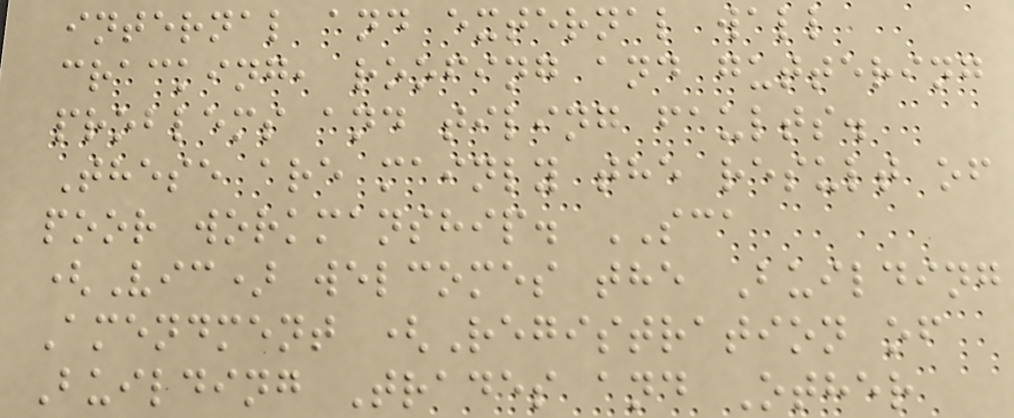internal and external wall
cracking, roofing and guttering
problems and tiling faults.
These are mainly the result of
poor workmanship. SCA
(Vic) welcomes the Building
Amendment (Registration of
Building Trades and Other
